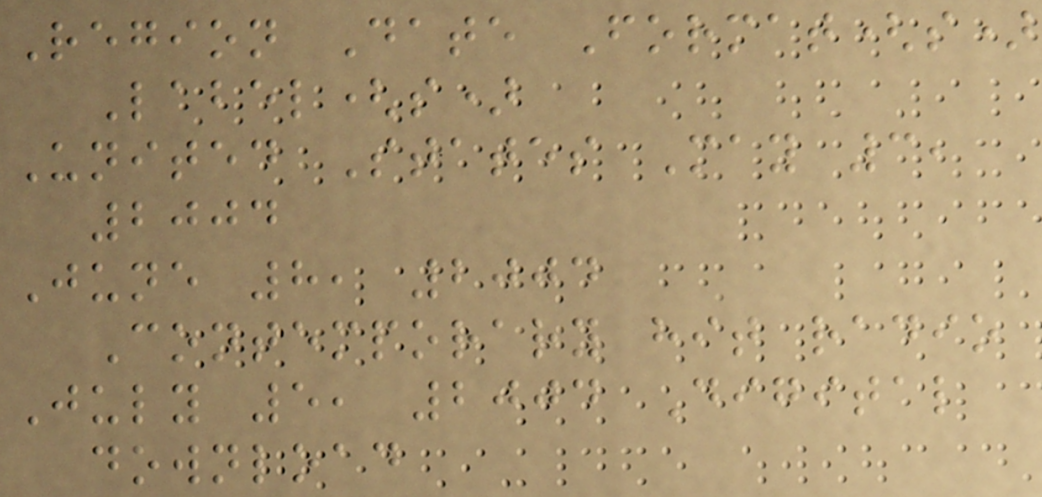Region Date Format(s)
Label(s)
United States May 3,
2004
June 8, 2004
Contemporary hit radio
July 5, 2004 Digital
download
